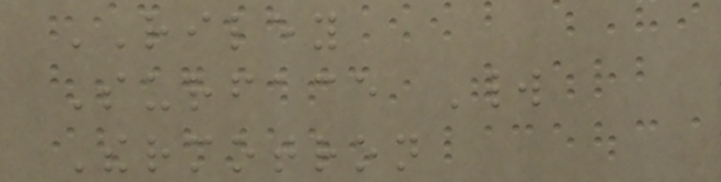RILEY
Surface World
Thermotron
